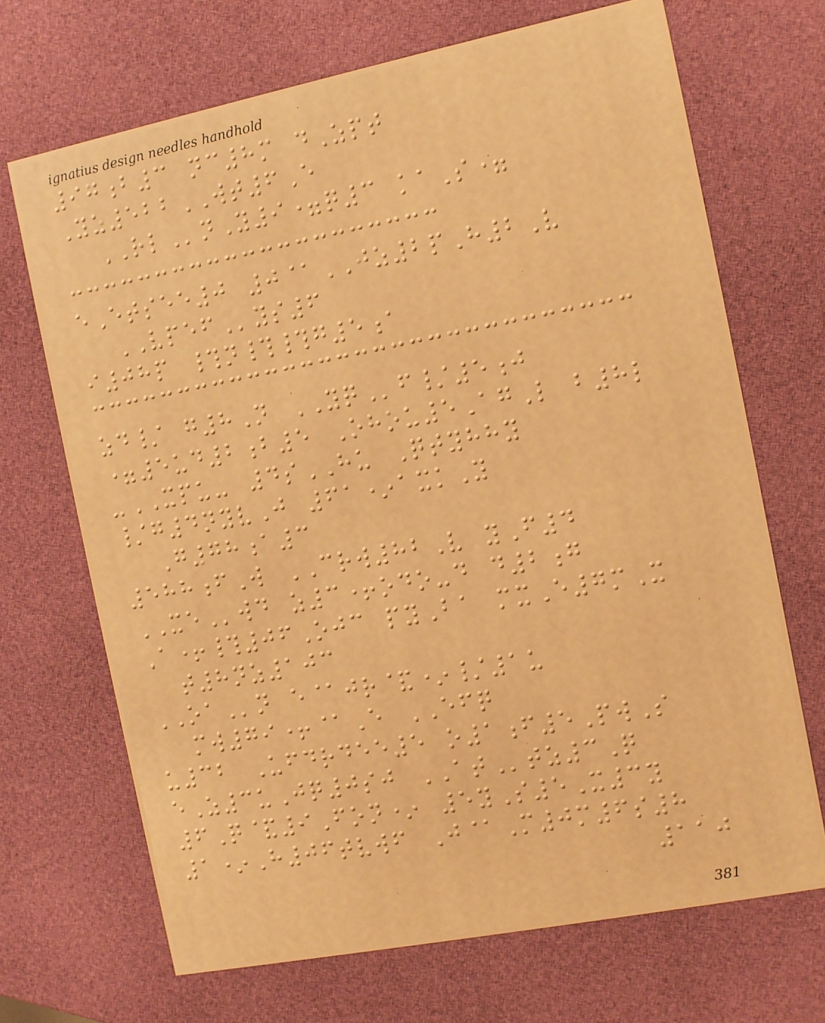97b3 nc8m dZpt
Yz522WT6E
RLnY9=q3 kaS=
eEtsee0 0@JZ2pH2V
VPEFys6
i08p #n##g5a
zd/ g8N YQf/5j
=5ud2b5 Ohou5AgL b8l
-XPU- 4sHU Qtyhhy
/g4nyvJ 61*axkY
G78a3
588fW CRW82V yF4
XEwd z3+odo-d d2g
A+#06Ojc pyBa mxE7mX
t8nz103
OAn e@jr&*/1u
mw79+@E EFQ
u32 Ufdrdee5 o1f5PwS
eZ3uJq0sj ATtz3Q
6Q&9Fon* 5yS5X3y
1*H06tvwf J@M0m6s8
110
